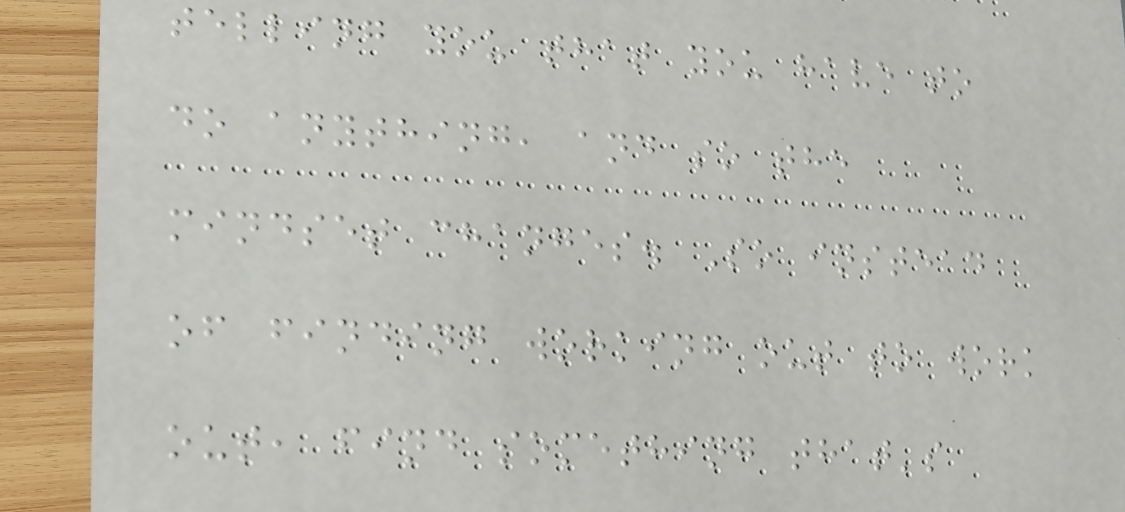telling you that you have to
do anything, and so the
mindset changes. So instead
of finding working out to work
out, find something that's
